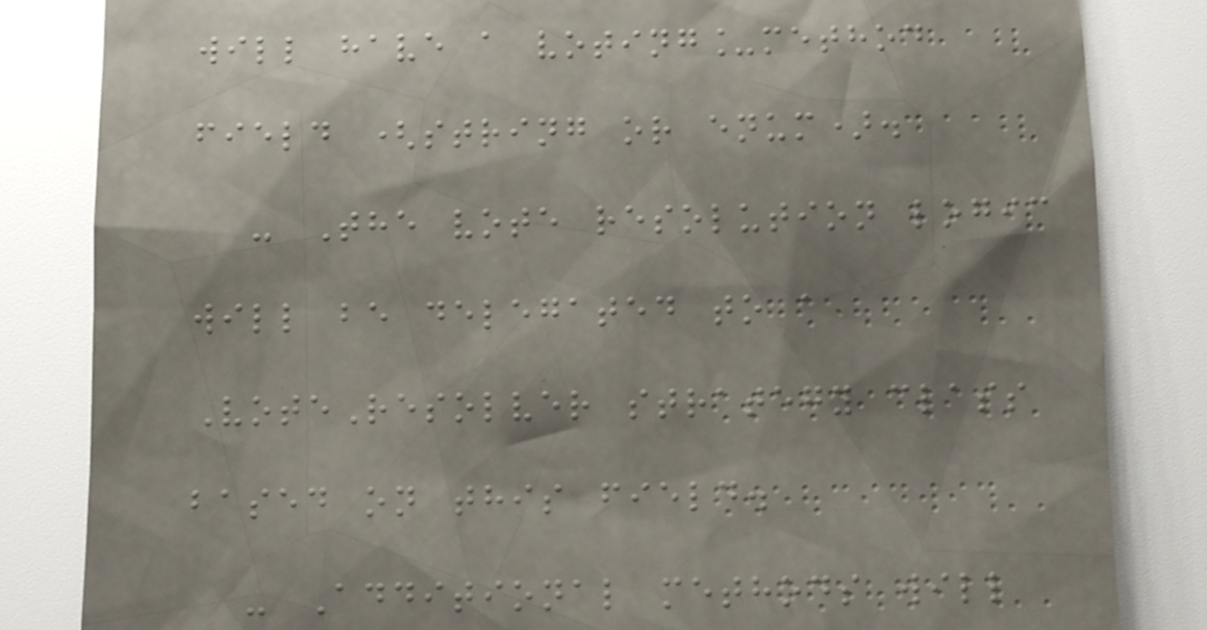will have a voting_method
field (string or enum).
- The vote resolution logic
will be delegated to a
VoteResolver strategy class
based on this field.
- Additional methods will
